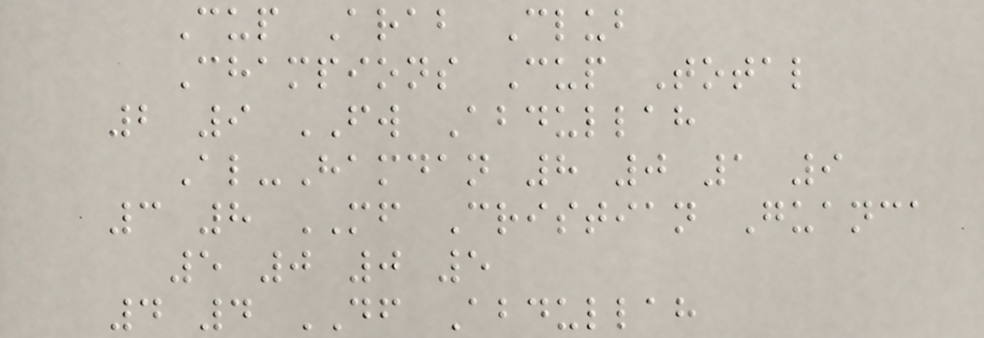Cup Arab Club
Champions Cup Total
2 9 FW Abdullah
Al-Hamdan 8 0 1 9
3 8 MF Cristian Guanca
5 0 0 5
4 4 DF Abdullah
